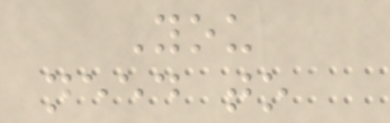You
need to
